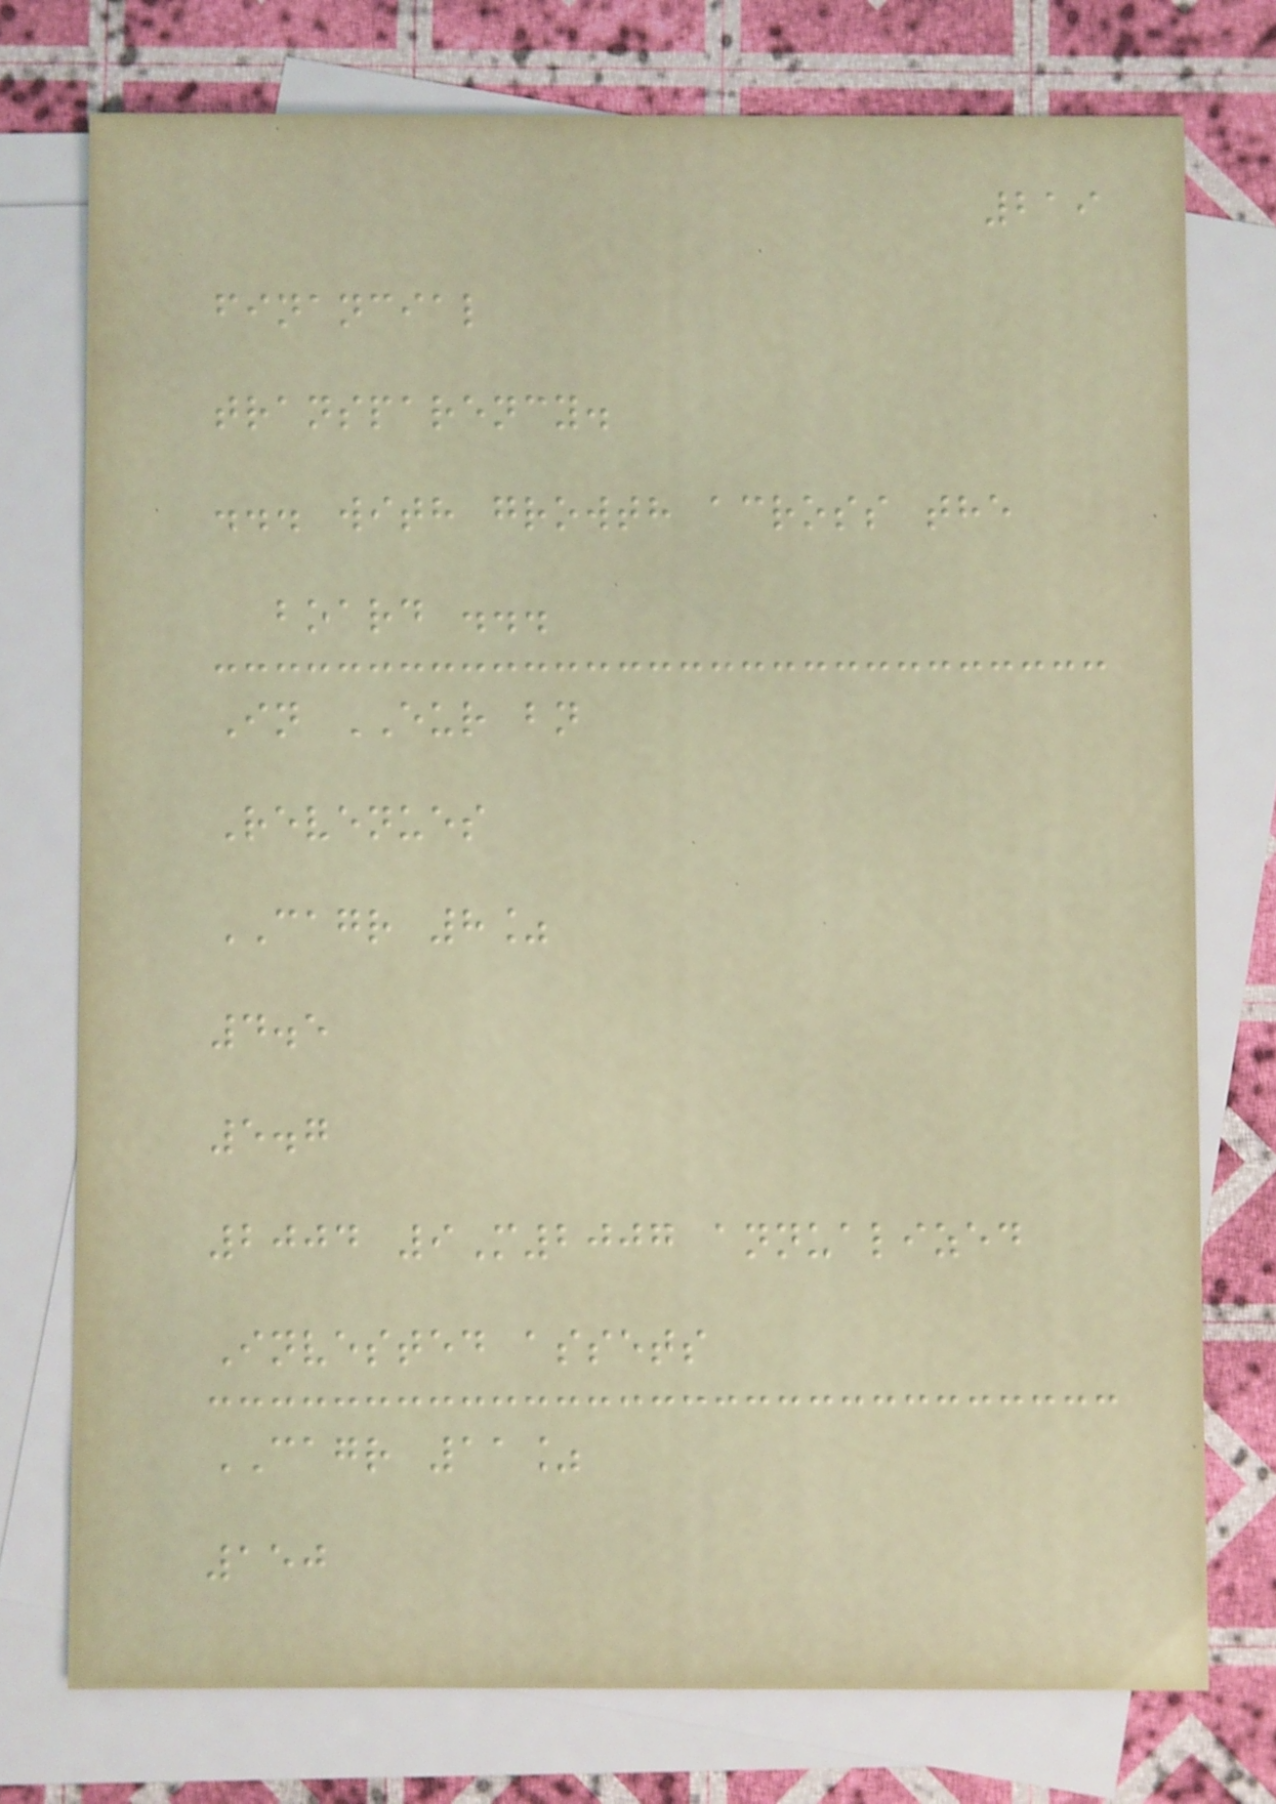219
financial
transparency.
... with growth across the
board ...
In EUR bn
Revenues
CAGR 8%
4.5
5.7
2004 9M2007 annualized
Invested assets
CAGR 11%
150
